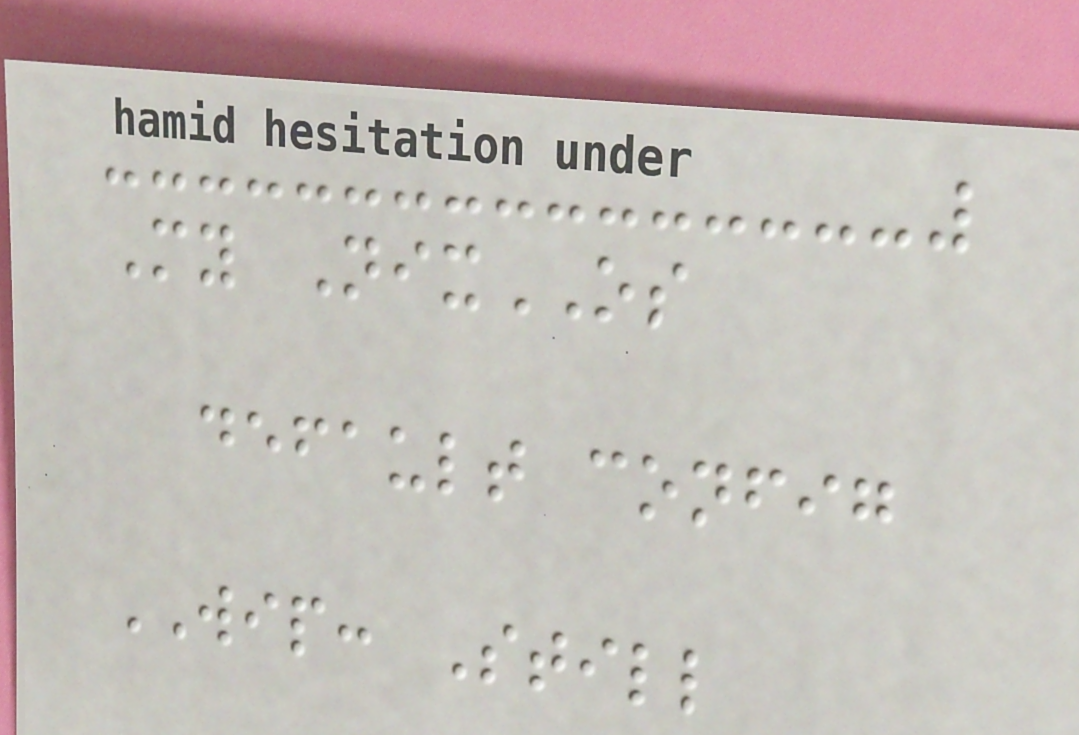My NixOS
default config
WIP: Still
